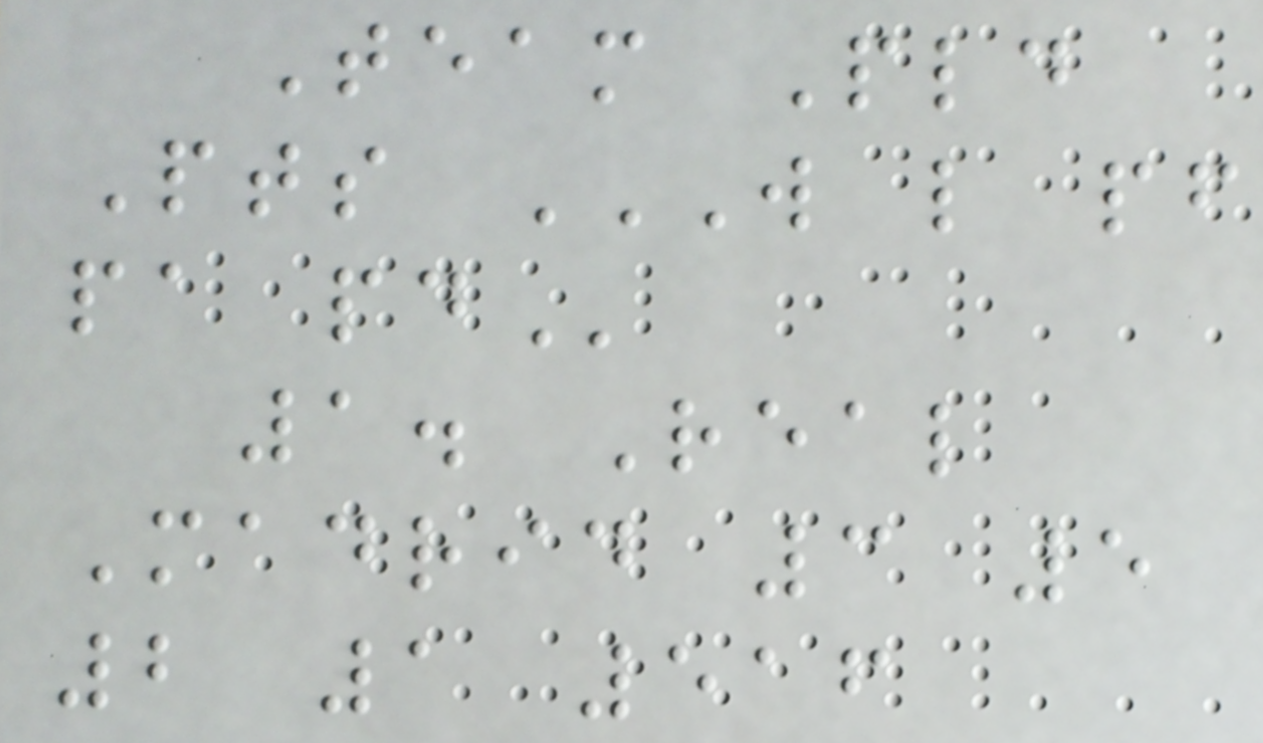Team Pld
Pts W L PF
PA PD
1. Real
Madrid 3 5
2 1 516
